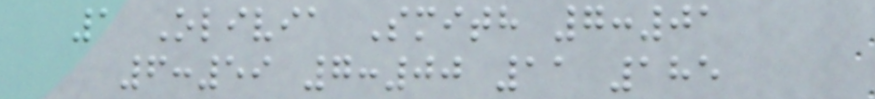1 Olivia Smith 7:01
6:59 7:00 11 185
